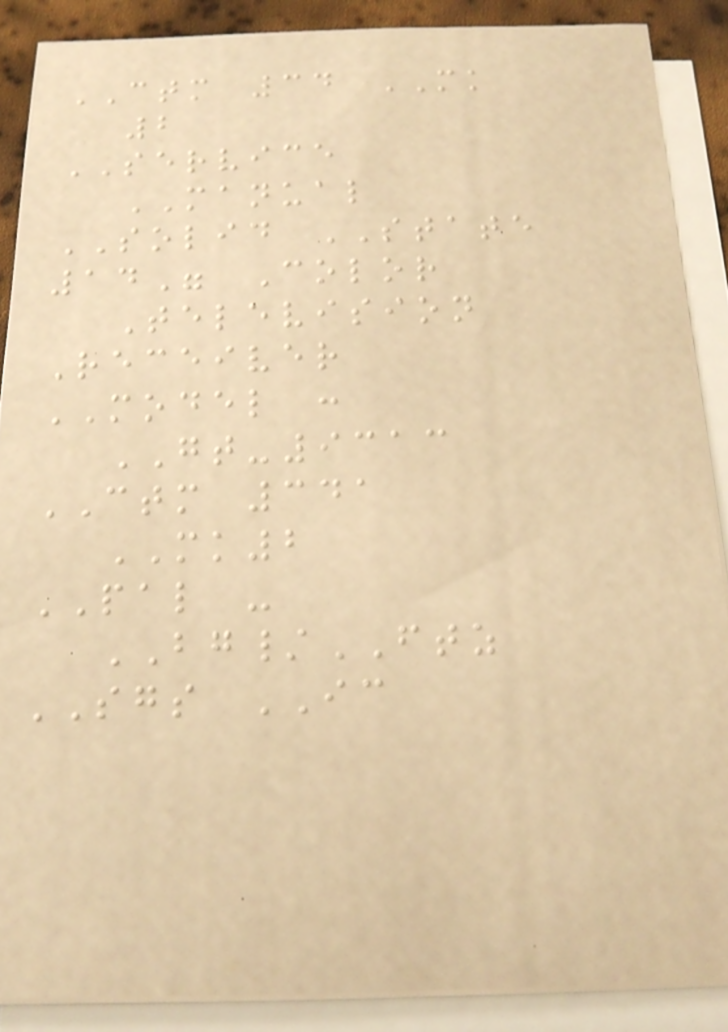CTM 34 MK
2
SERVICE
MANUAL
SOLID STATE
14" Color
Television
Receiver
MODEL :
GT-9313
CTM 341
MK2
PAL -
BG/FTZ
SGS IC
